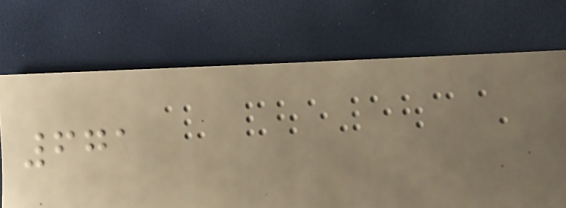671
